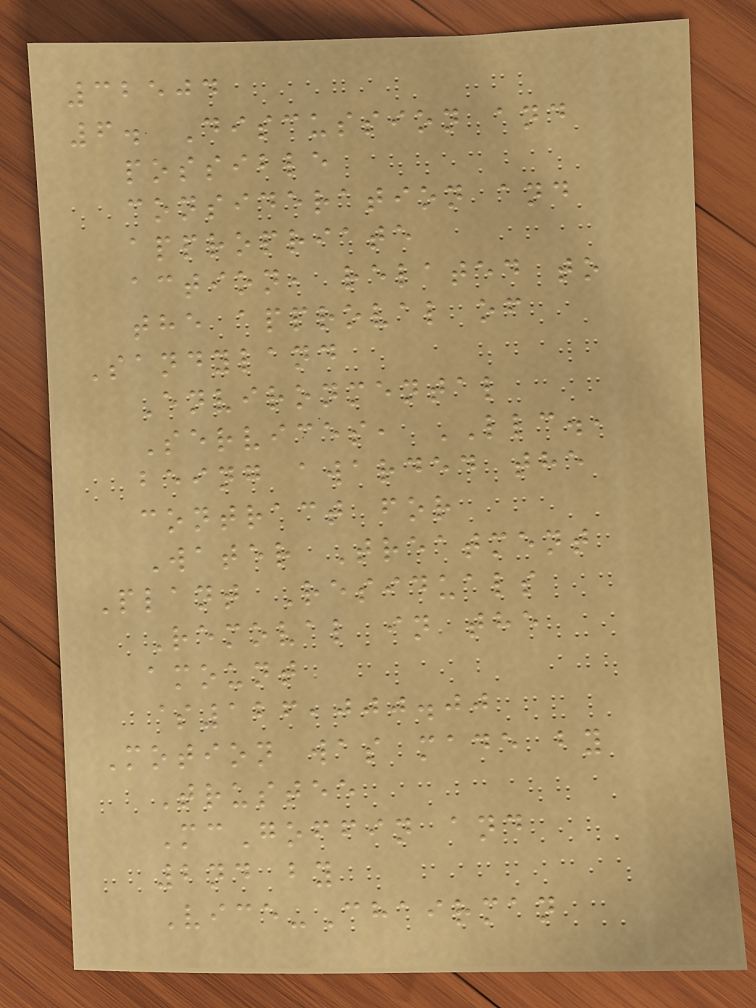32504
6. Discussion and
possible
consideration and
appropriate
action, related to
the approval of
Sandyland
Environmental
Services, LLC.,
being awarded the
contract for
Water Treatment
Plant Residuals
Removal in the
amount
$126,000.00
Motion was made by
Trustee
McGoffin and
2nd by
Vice-Chairman
